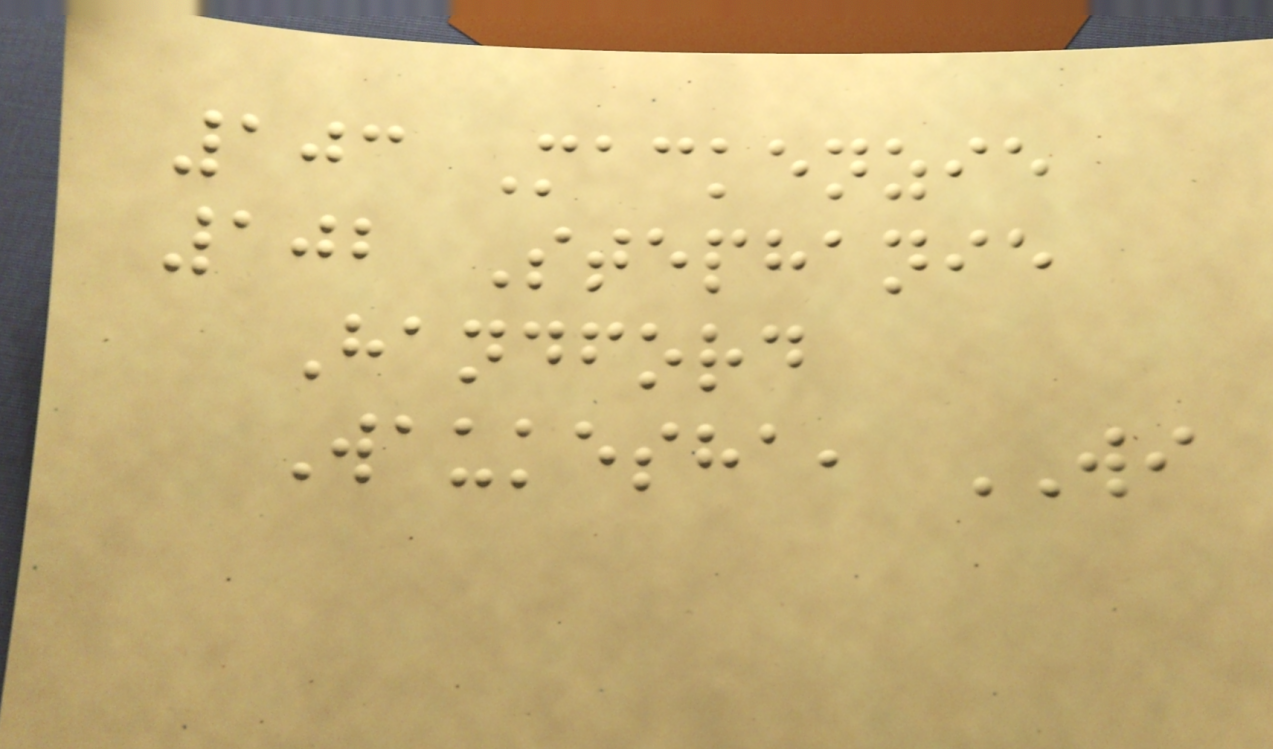103 Mackenzie
102 Stephanie
Handford
Waukesha, WI
